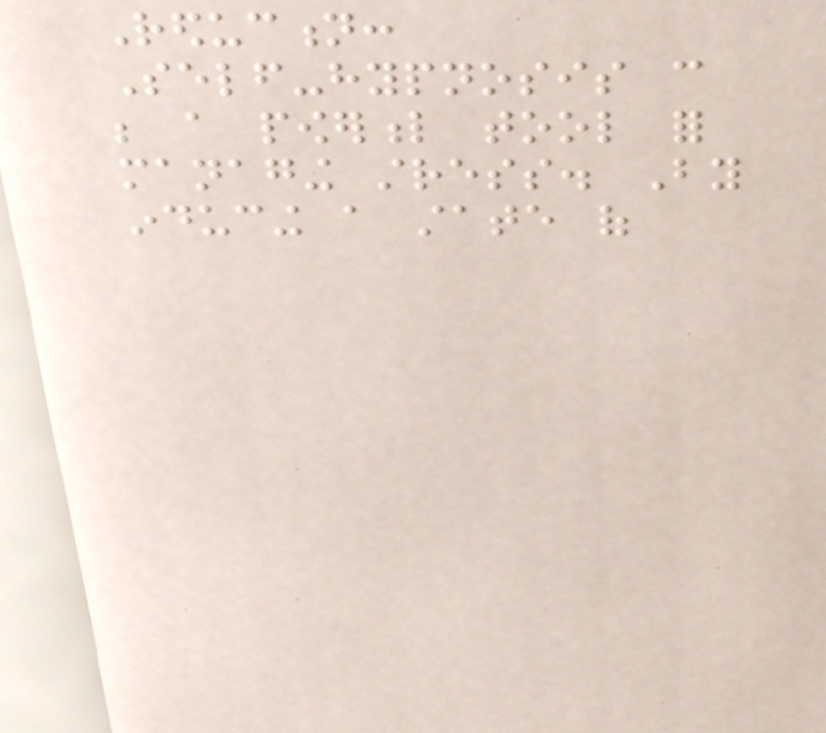Reduction:
Self-hypnosis can
be a powerful tool for
managing stress. By
inducing a state of
